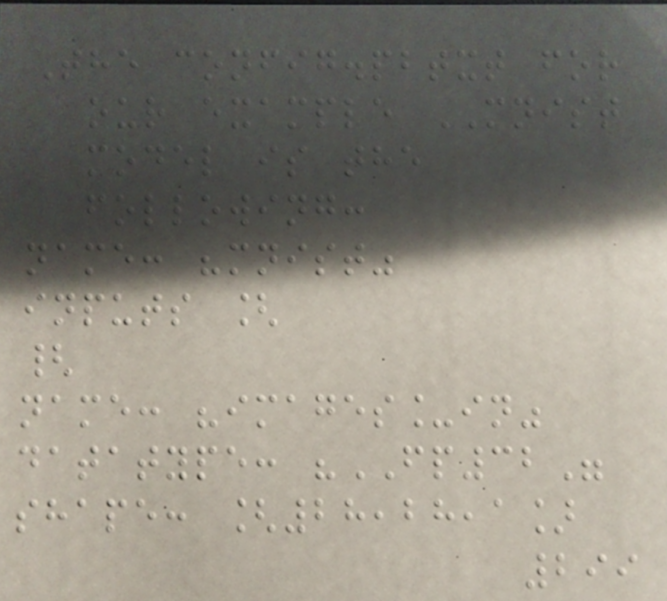The config.pbtxt for
our example MNIST
model is the
following:
name: "mnist"
inputs [
{
name: "images_in"
datatype: "FP32"
shape: [28,28,1]
299
